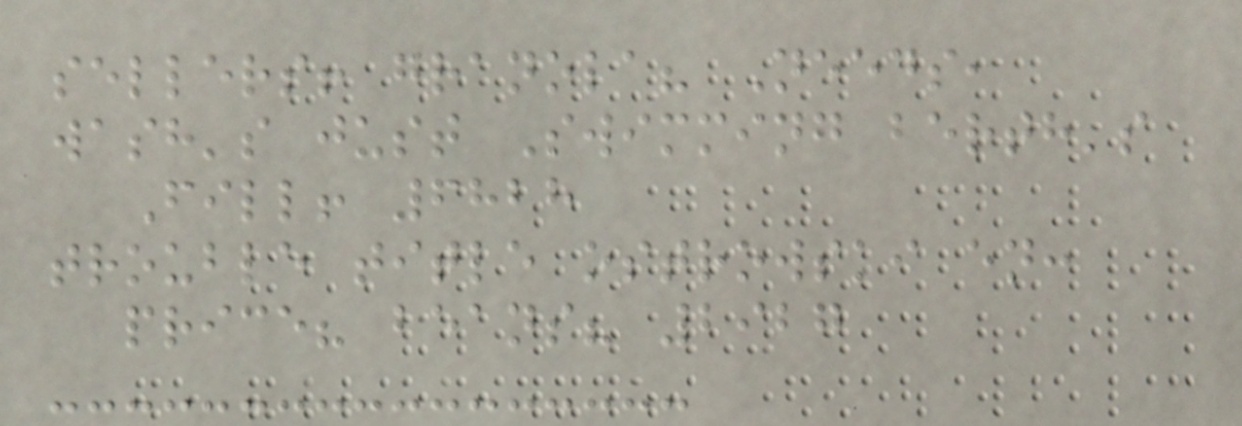sellers! granola? Needs,
wash's just Swimming berth's
Fill! 6828
trouble title ostrowski en:
price? beans? 2927
